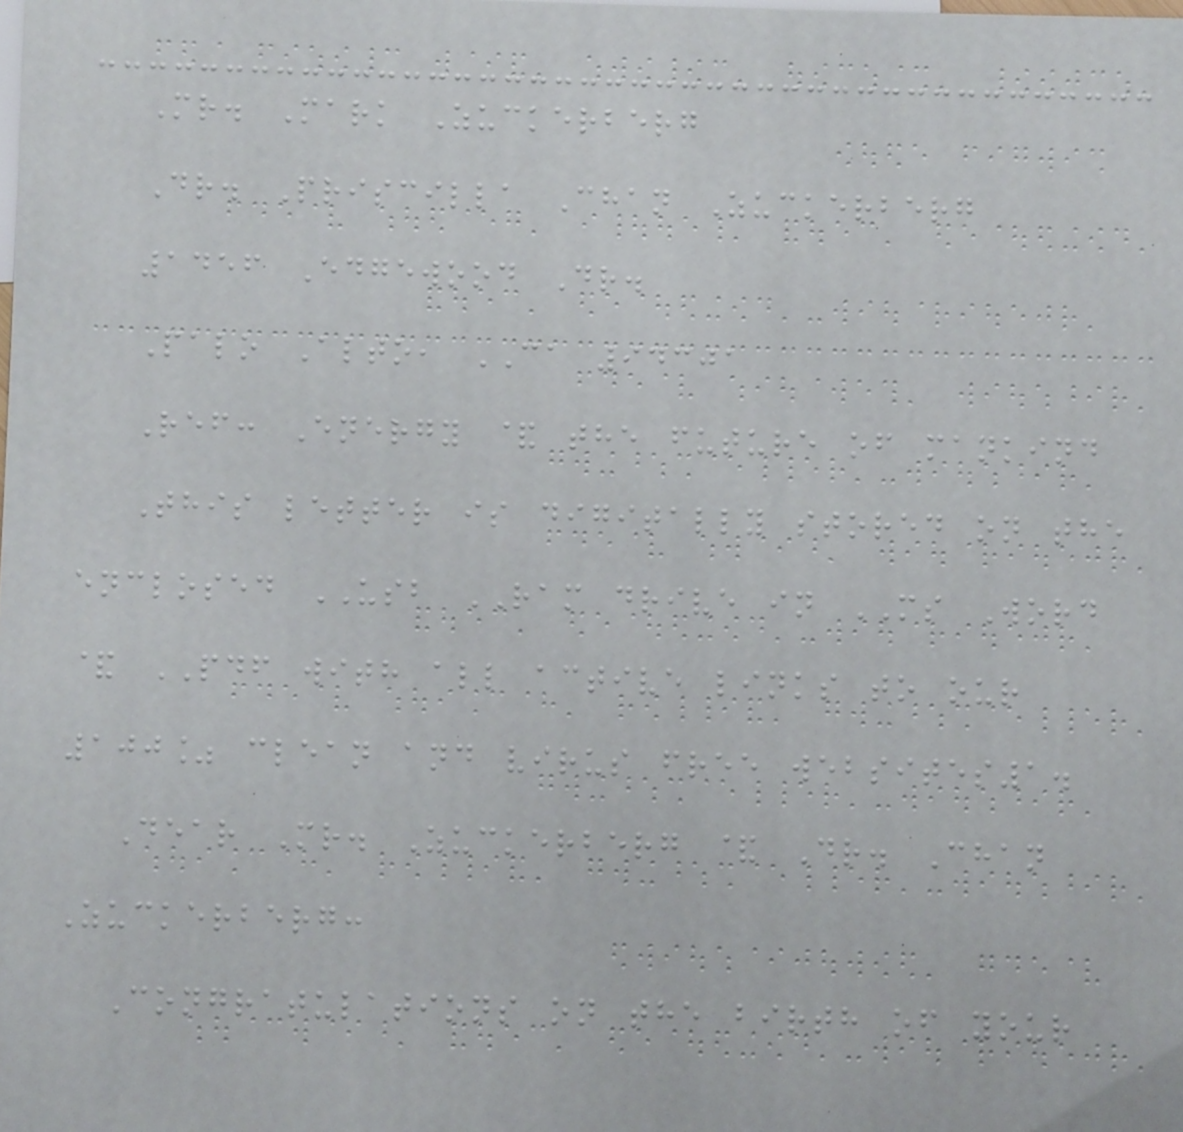Mr. Mark Zuckerberg
Dr. Priscilla Chan Zuckerberg
1456 Edgewood Dr.
Palo Alto, CA 94301
Ref: Energy & the future of mankind
This letter is digitally stored on the
enclosed USB RAM drive in MS Word
& PDF with all active links to our
100% clean and virus free websites1.
Dear Mr. Zuckerberg & Dr. Chan
Zuckerberg:
Congratulations on the birth of your
